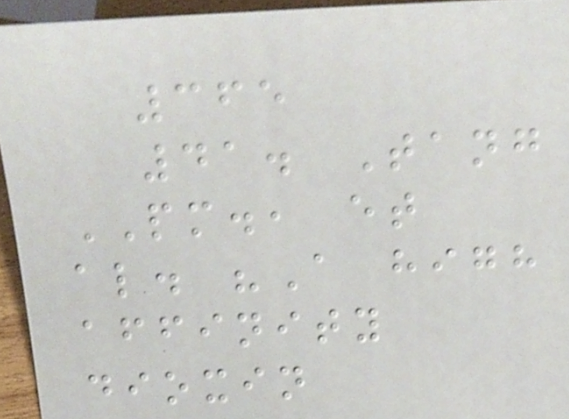365
41. Tang
PM., et
al. "A high
affinity
dioxin
